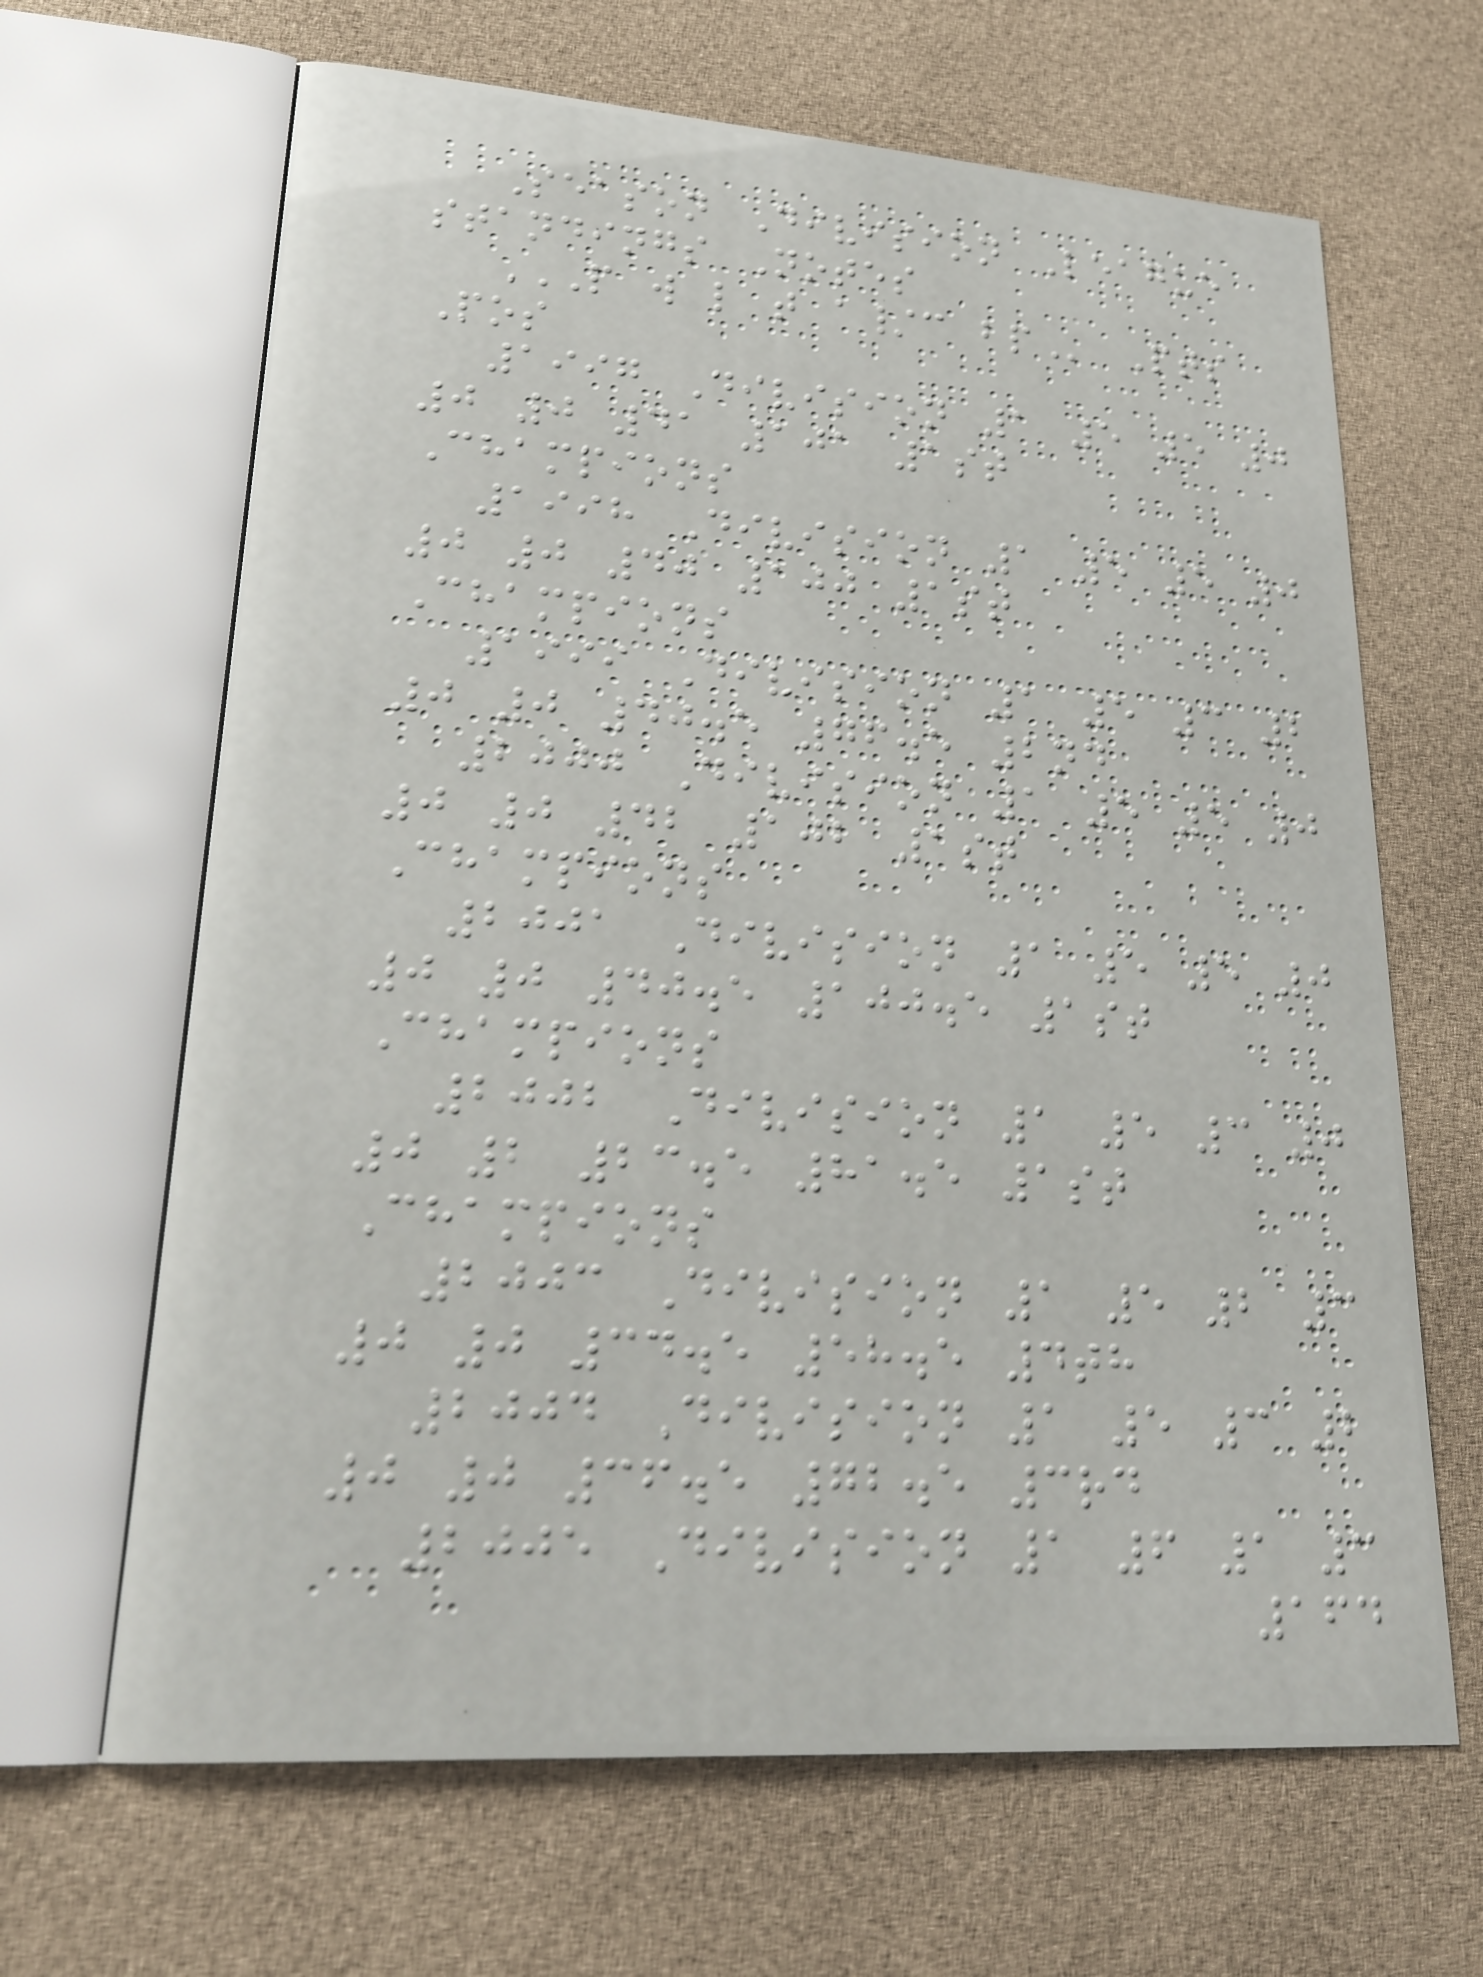Season Division League
standings Notes
P W L T A/C BP Pts
Pos
1997 Division 1 5 5 0
0 0 41 101 1st
Champions
1998 Division 1 5 5 0
0 0 40 100 1st
Champions
1999 Division 1 5 3 2
0 0 40.5 76.5 2nd
2000 Division 1 5 5 0
0 0 42 102 1st
Champions
2001 Division 1 5 5 0
0 0 40.5 100.5 1st
Champions
2002 Division 1 5 3 0
0 2 23.5 81.5 1st
Champions
2003 Division 1 5 2 3
0 0 34.5 58.5 4th
2004 Division 1 5 3 2
0 0 36.5 72.5 3rd
2005 Division 1 6 1 3
164
